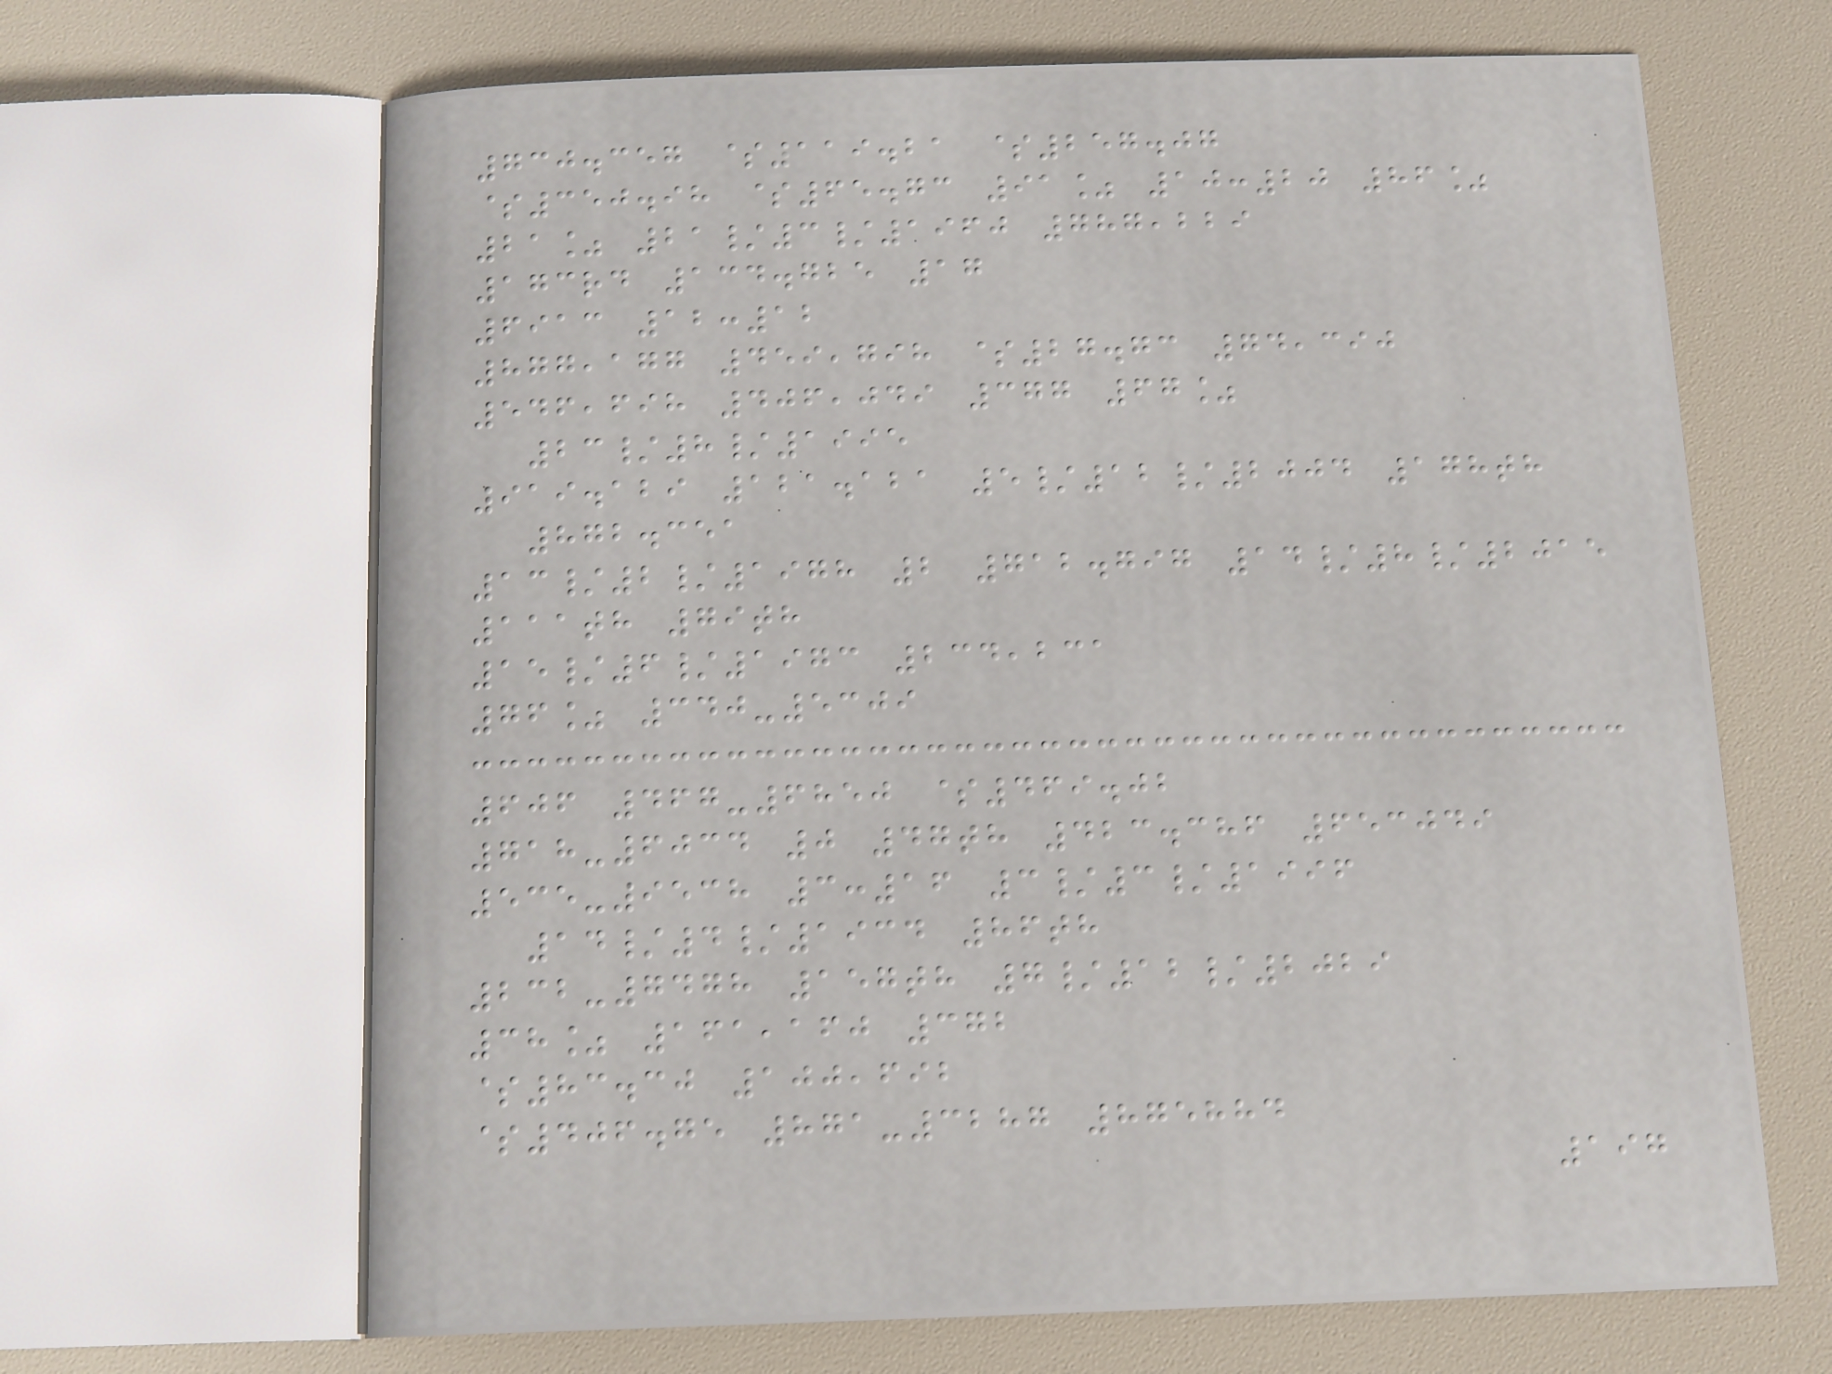730.357 $119.21 $257.07
$350.98 $65.73 91% 10:20 86%
21% 21/3/1960 787,229
173rd 134.725 17
6913 12:12
877,177 459,798 $27.73 74,390
546,698 406,049 377 67%
23/8/1995
919.129 121.121 5/12/2004 178th
872.351
13/2/1978 2 712.797 14/8/2015
111th 79th
15/6/1973 234,231
76% 340-5309
606 467-6850 $469.02
718-6034 0 47th 423.386 653049
535-9538 3:16 3/3/1996
14/4/1934 86th
232-7478 157th 7/12/2029
38% 161,160 372
$83.30 100,692
$406.75 871-3287 875884
197
